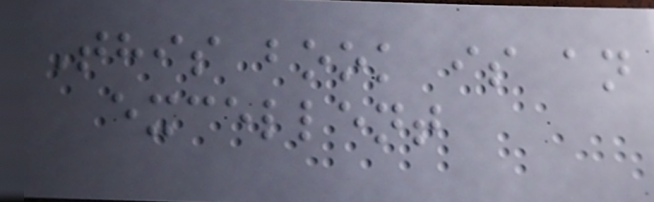This book is an
excellent
